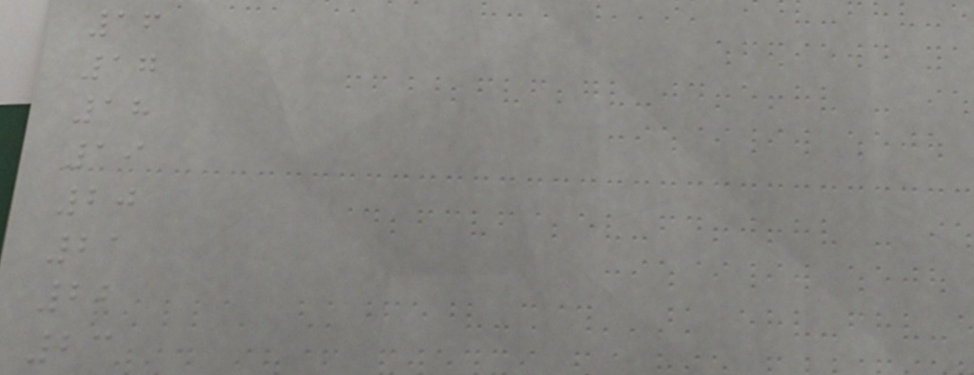16
17
18
19
20
21
22
23
